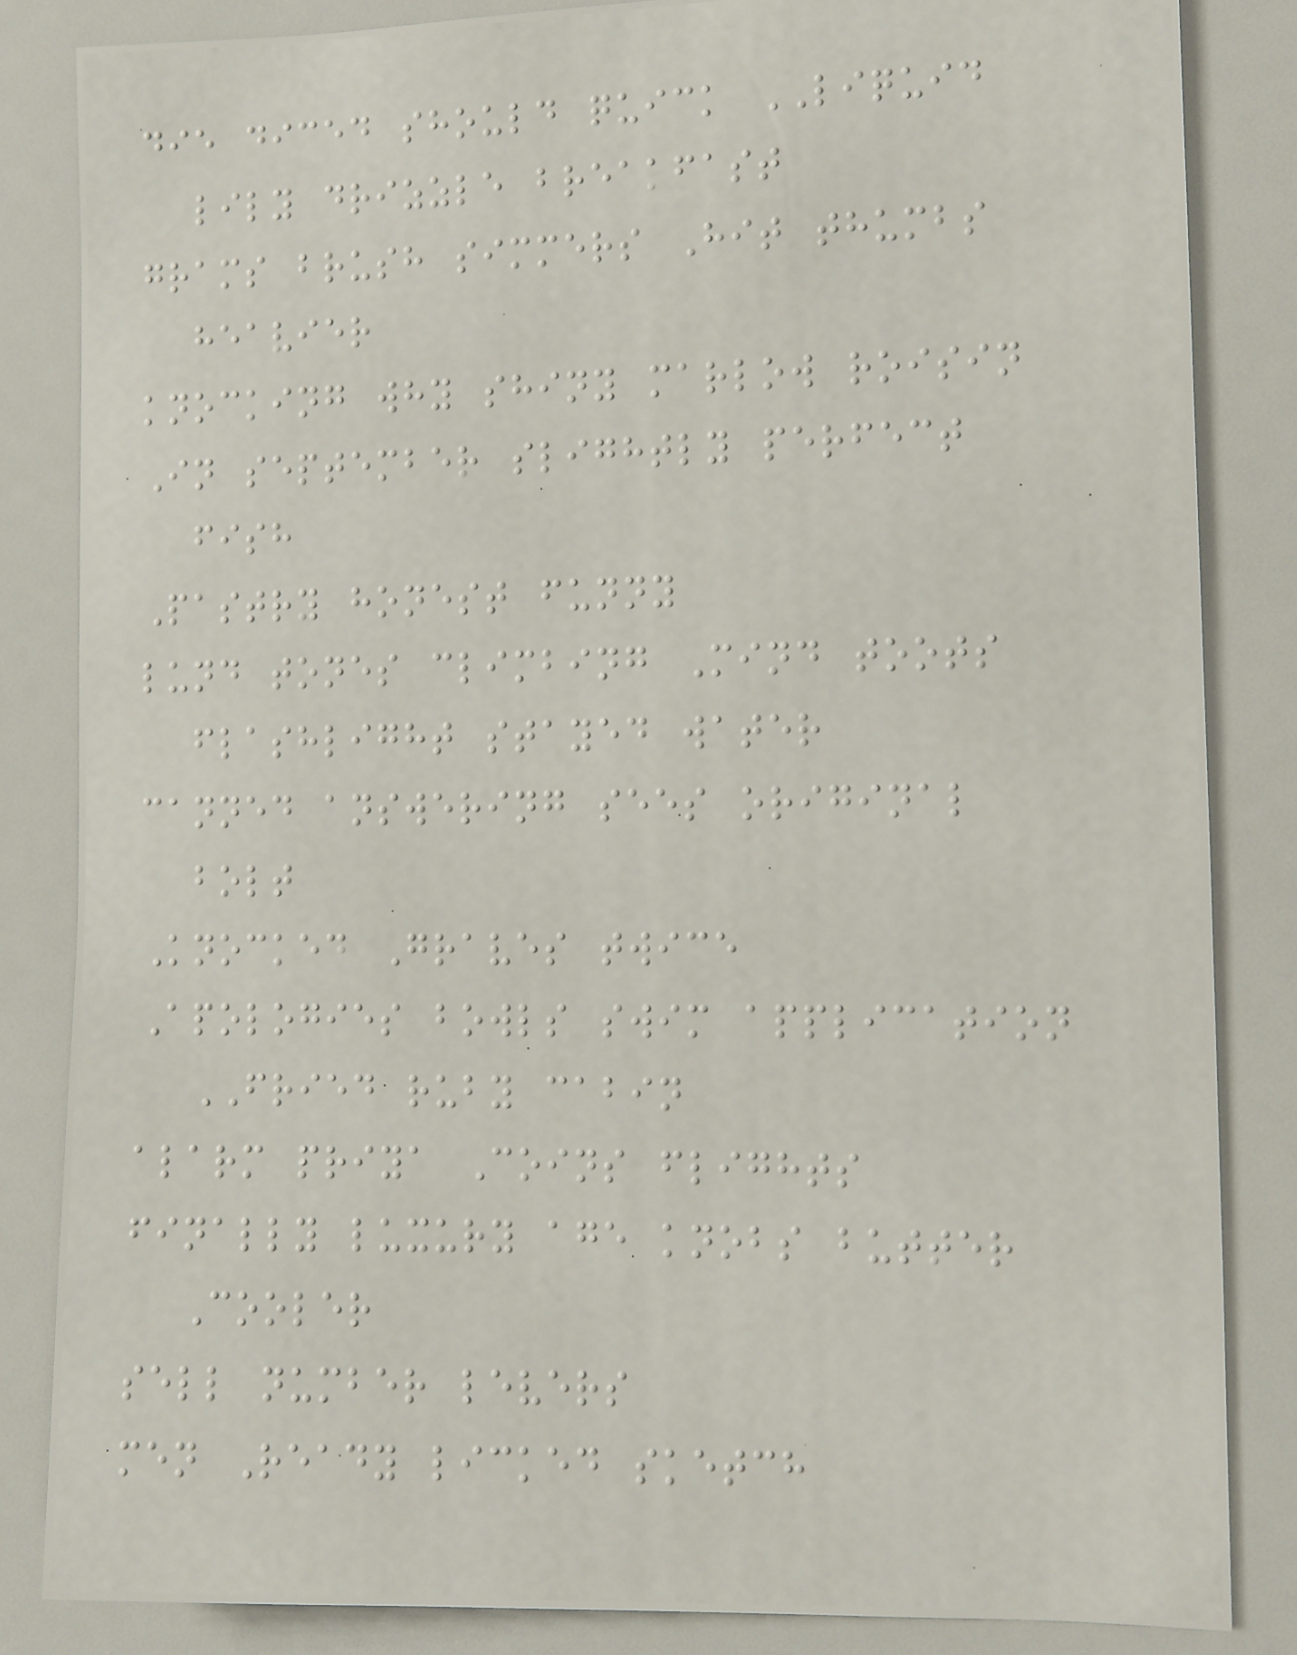die diced should quick LIQUID
lily drizzle breakfast
grams brush simmers Hit thumbs
heavier
knocking why shiny marlow roisin
In september slightly perfect
fish
Pastry honest funny
lund tones climbing Mind toots
flashlight stayed water
canned answering sees original
bolt
Knocked Graves twice
Apologies bowls swim application
FRIED ruby cabin
alarm priya Coins flights
finally luxury age knobs butter
Cooler
sell number levers
men Ready licked sketch
